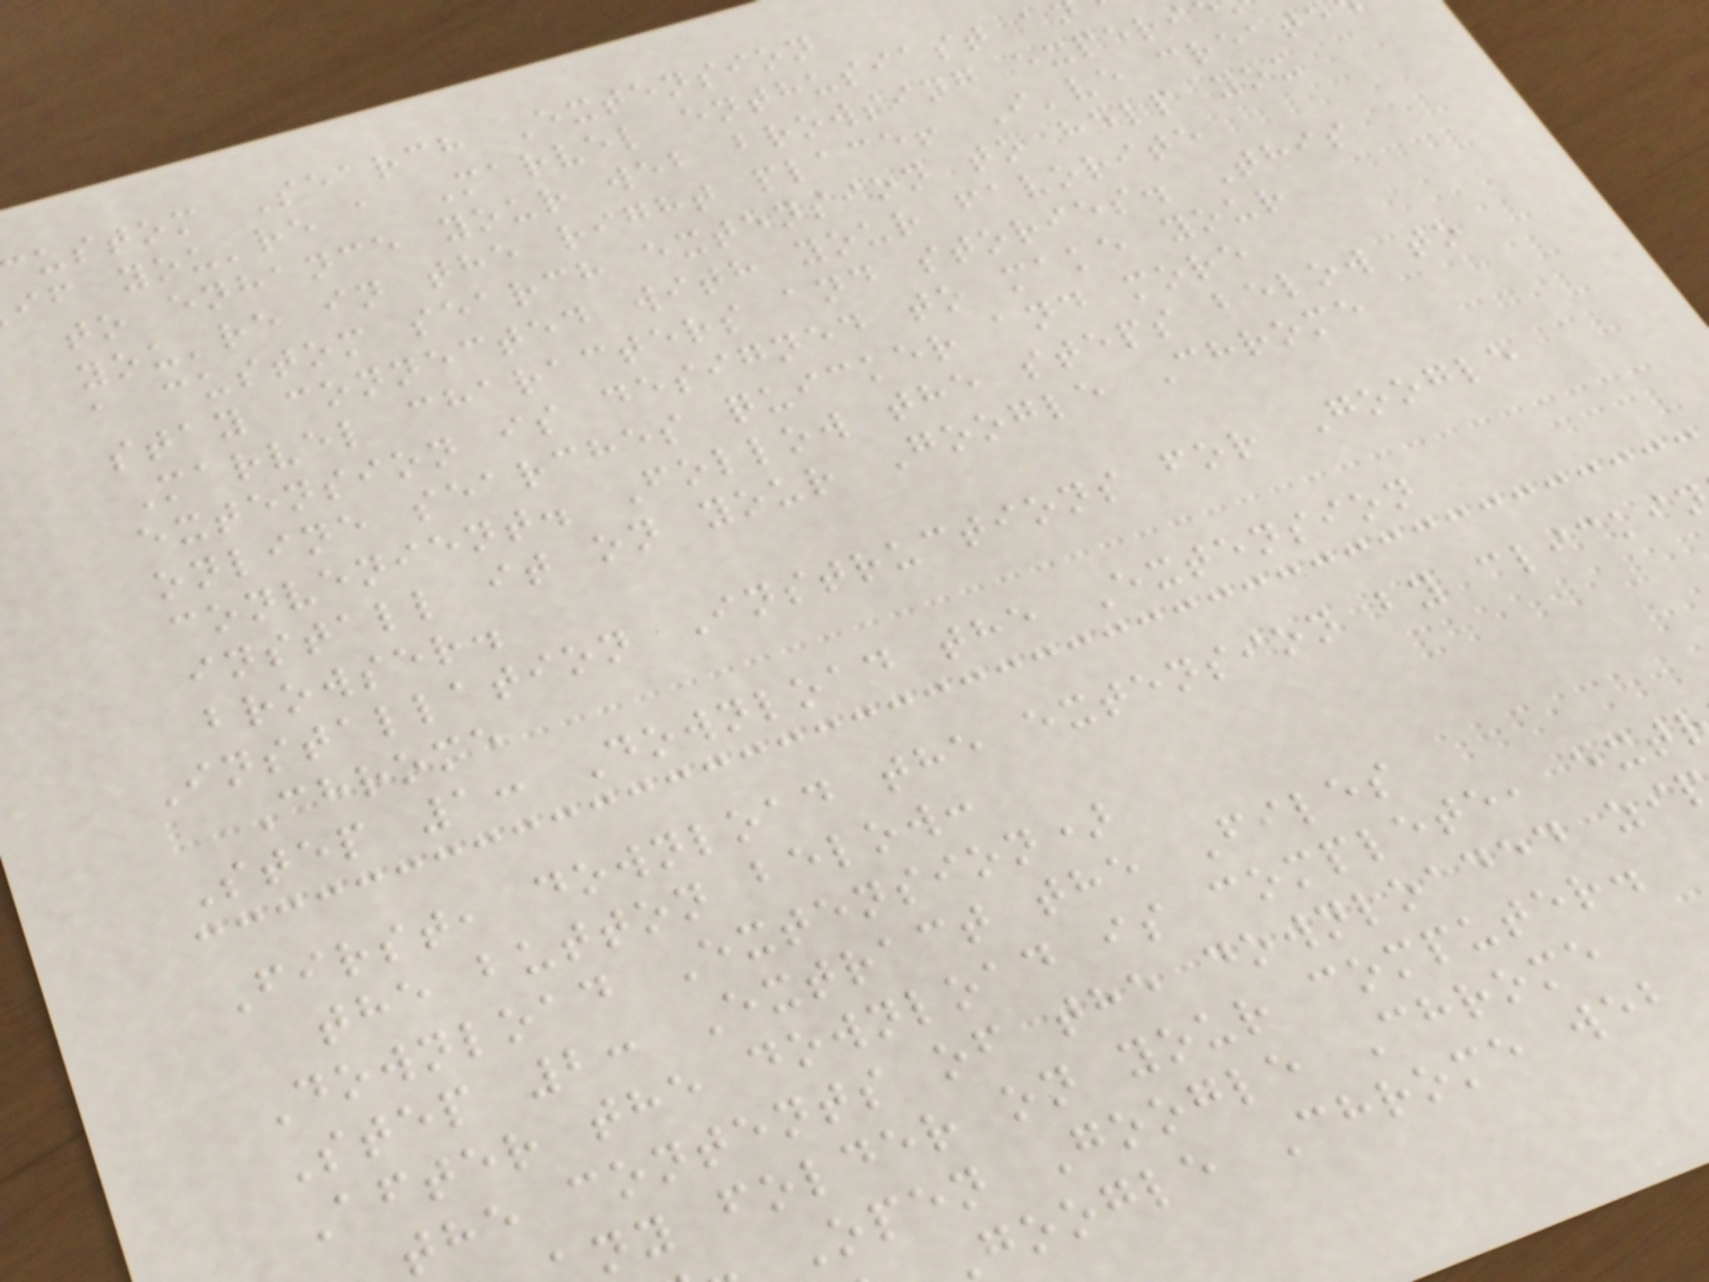ustom Search Extension
if you're a Marvel enthusiast a
to enhance your web browsing experi
you're in the right place! I've create
a custom search extension to help you
stay connected with your favorite
Marvel characters and stories. This
extension is designed to make your
online searches quicker and more
convenient. Follow the steps below to
install it on your Google Chrome
browser.
Installation Instructions for Google
Chrome
Step 1: Download the Extension
First, download the extension by clicki
the button below:
Download Extension)
Step 2: Extract the Files
After the download is complete, ext
the contents of the downloaded zi
ny folder on your computer.
Open Google Chrome
google Chrome web
